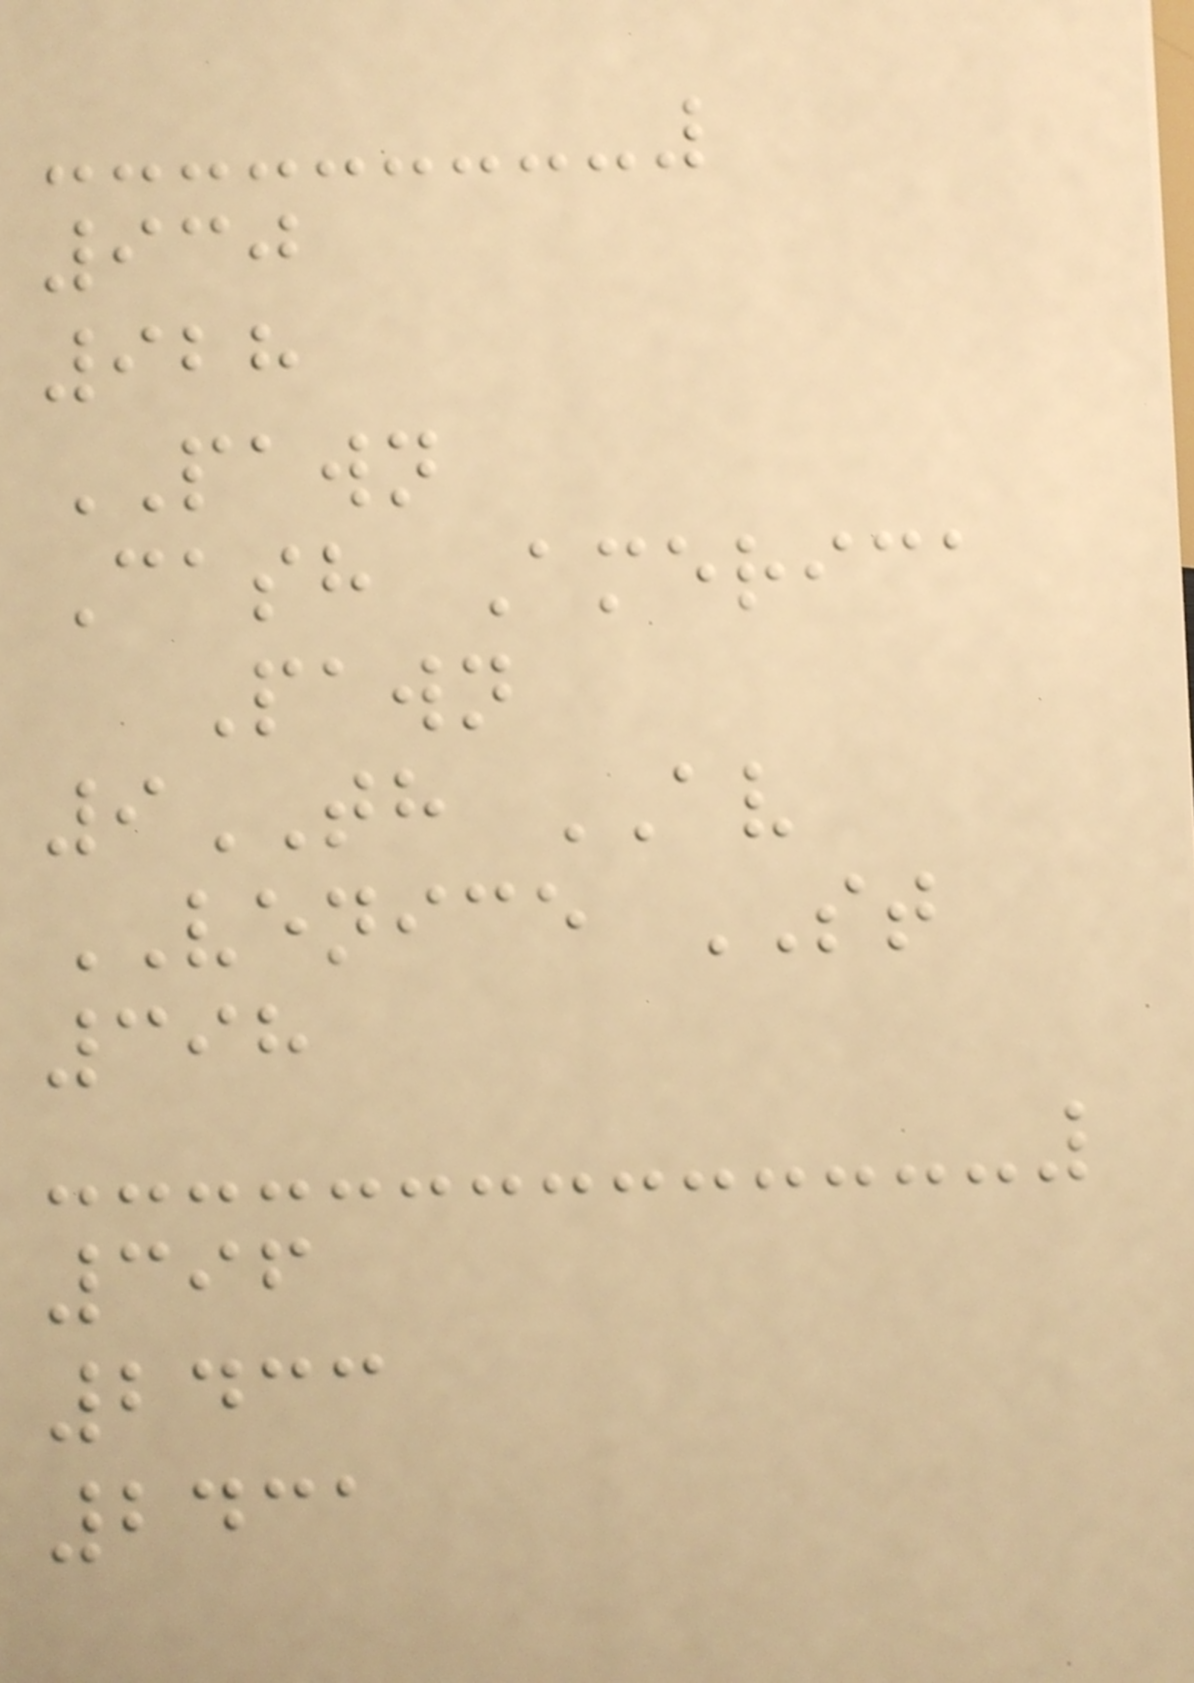930
928
PAWN
Cash America
Pawn
9TH AV
VENICE ST
398
396
2433
2431
